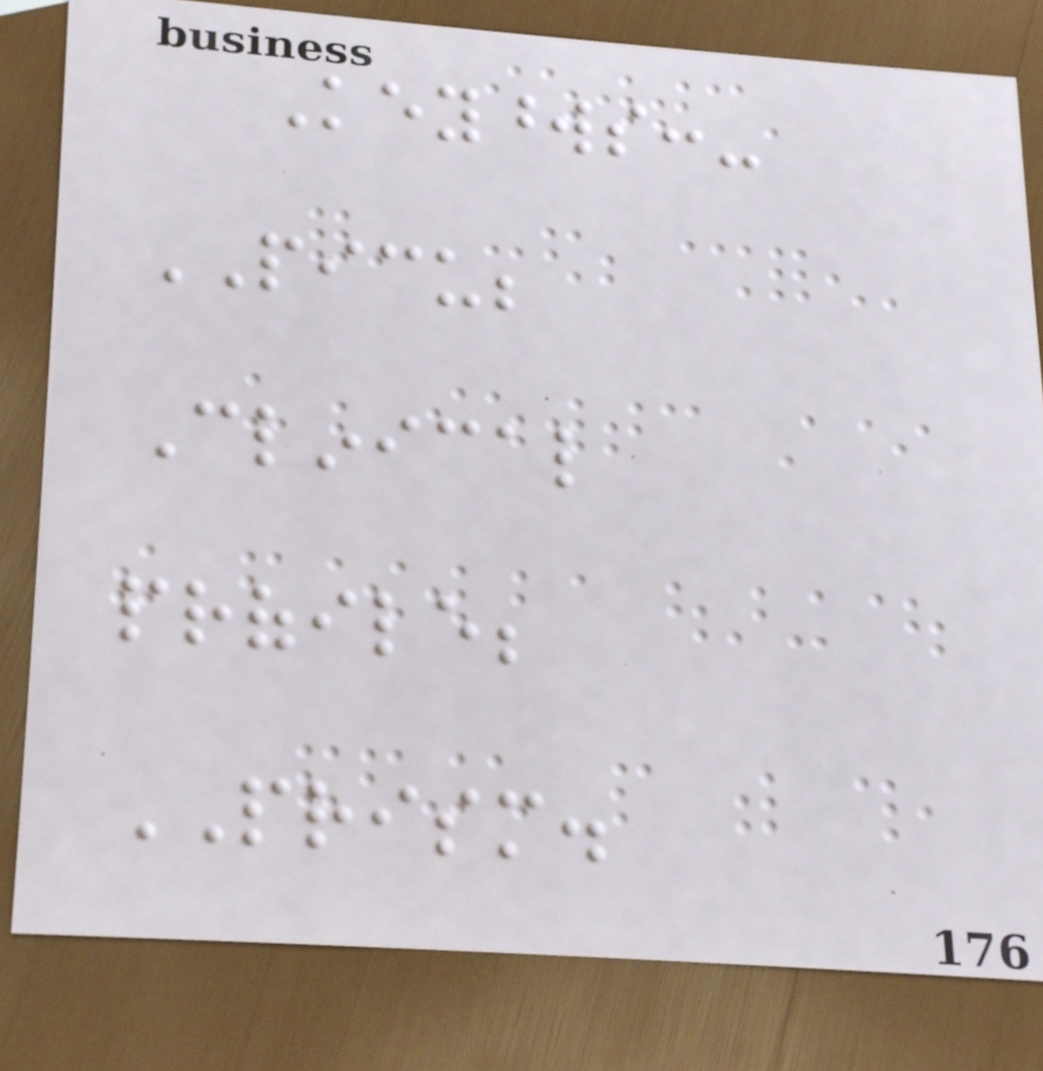Keywords:-
PICU;
Clinical
profile;
PRISM.
